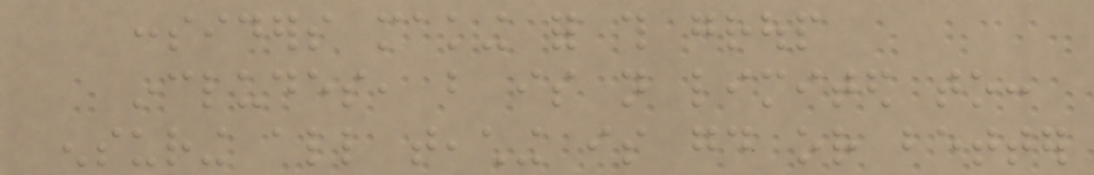considers making for this group
includes, but is not limited to:
ensuring all teaching is good or better
